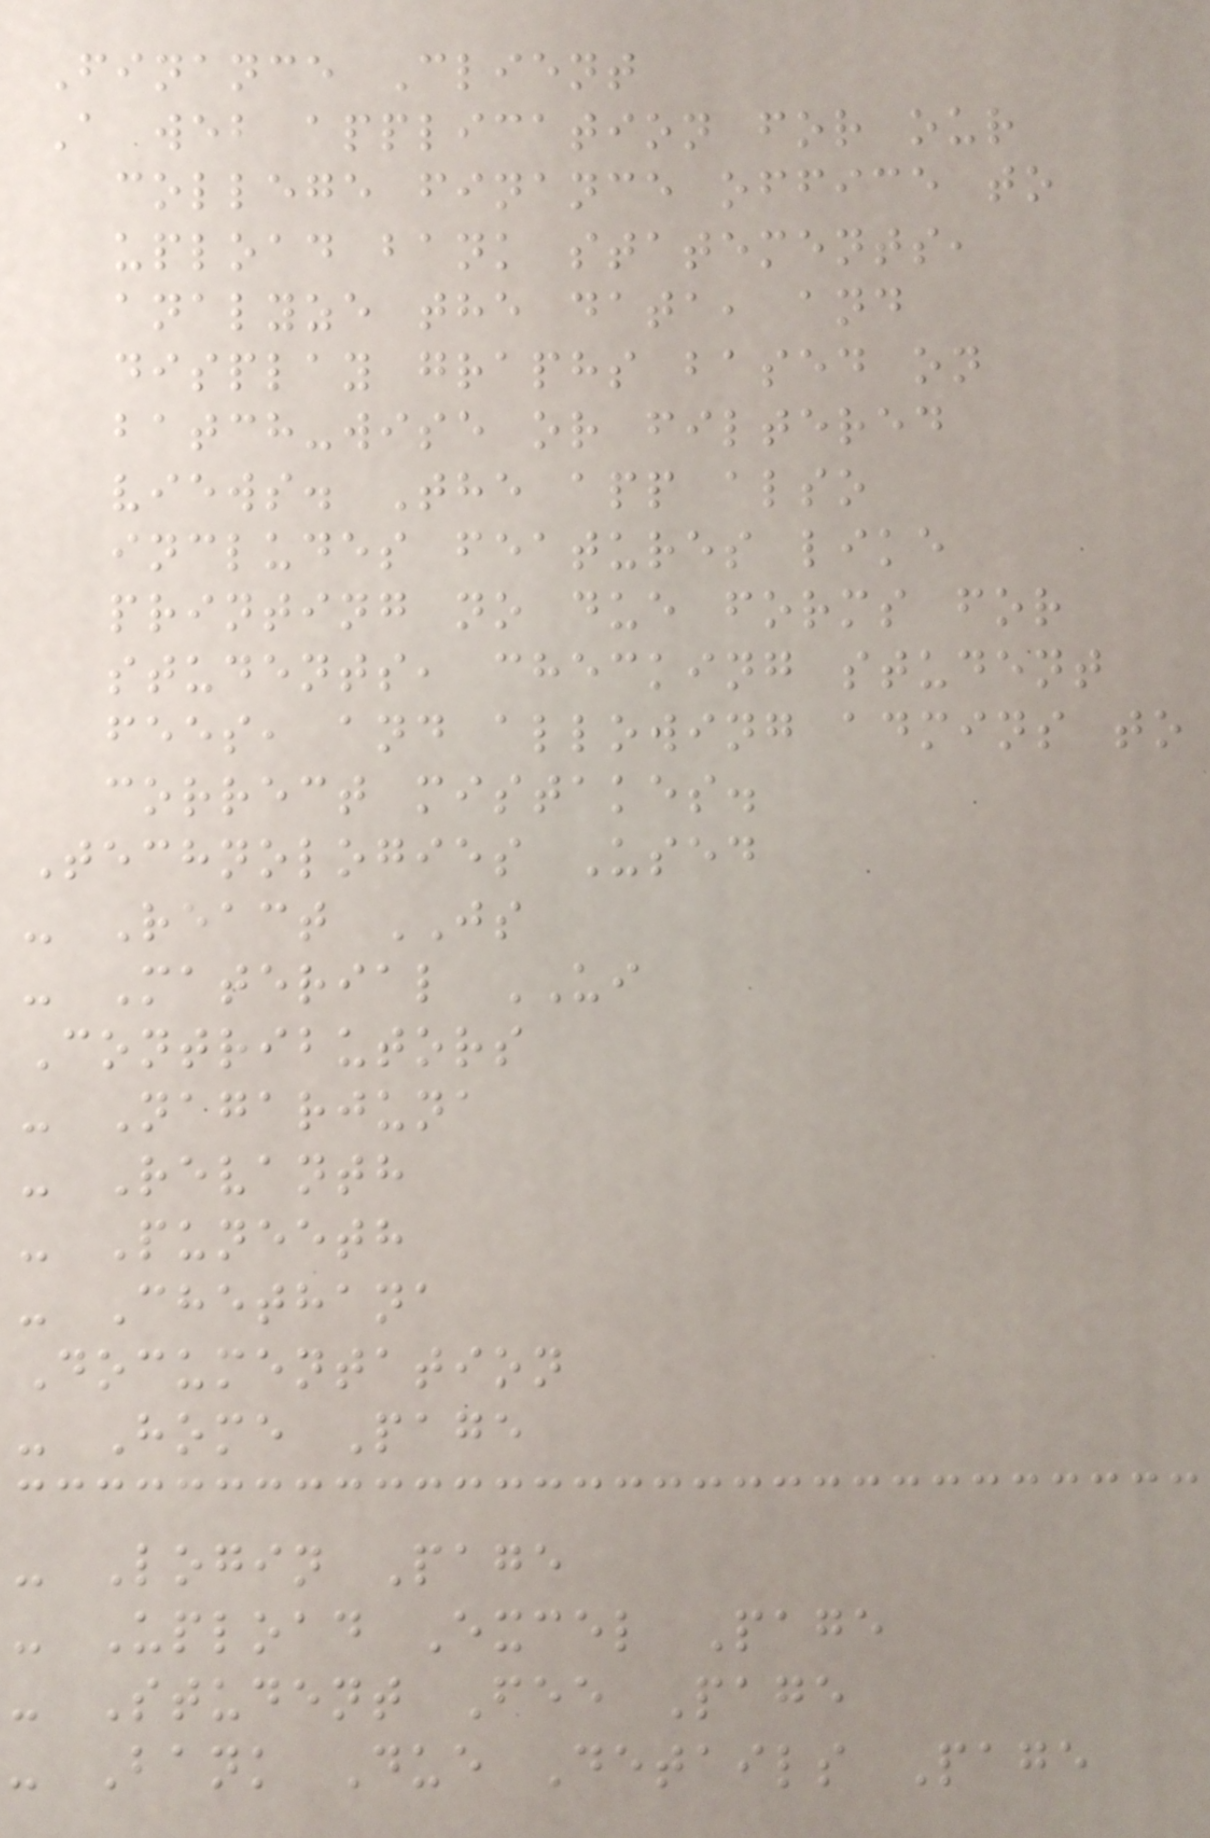Finance Client
A web application for our
college finance office to
upload bank statements,
analyze the data, and
display graphs based on
batch-wise or filtered
views. The app also
includes features like
printing no due forms for
students, checking student
fees, and allowing admins to
correct mistakes.
Technologies Used
- React JS
- Material UI
Contributors
- Nagarjuna
- Revanth
- Puneeth
- Chethana
Documentation
- Home Page
- Login Page
- Upload Excel Page
- Student Fee Page
- Bank Due Details Page
